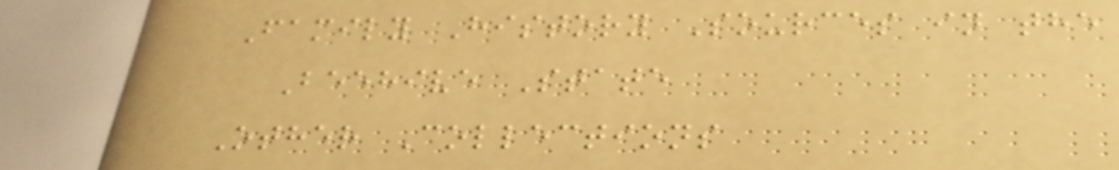Family History Sources in the
Beehive State
Other Collections
